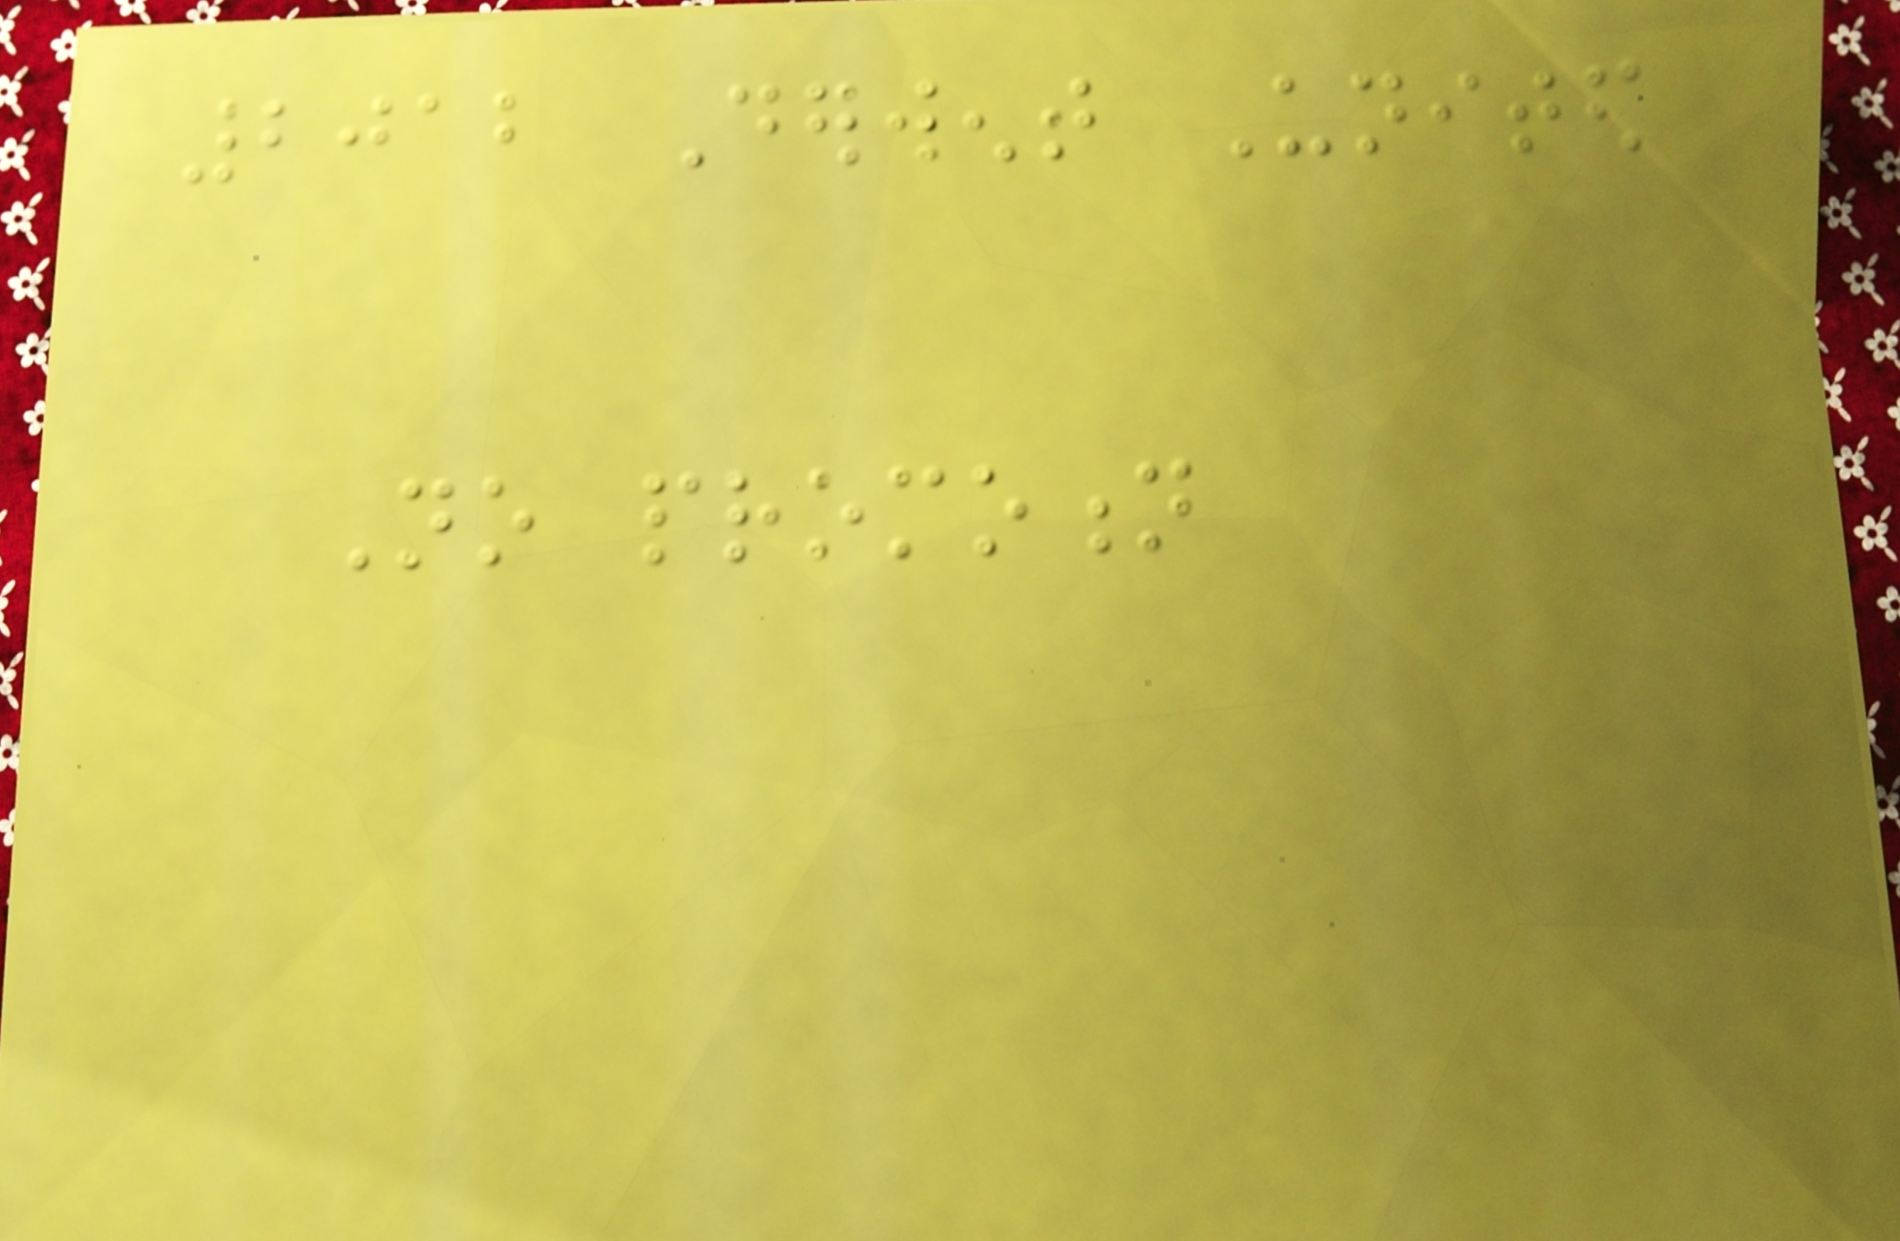2012 Derwent United
No promotion
